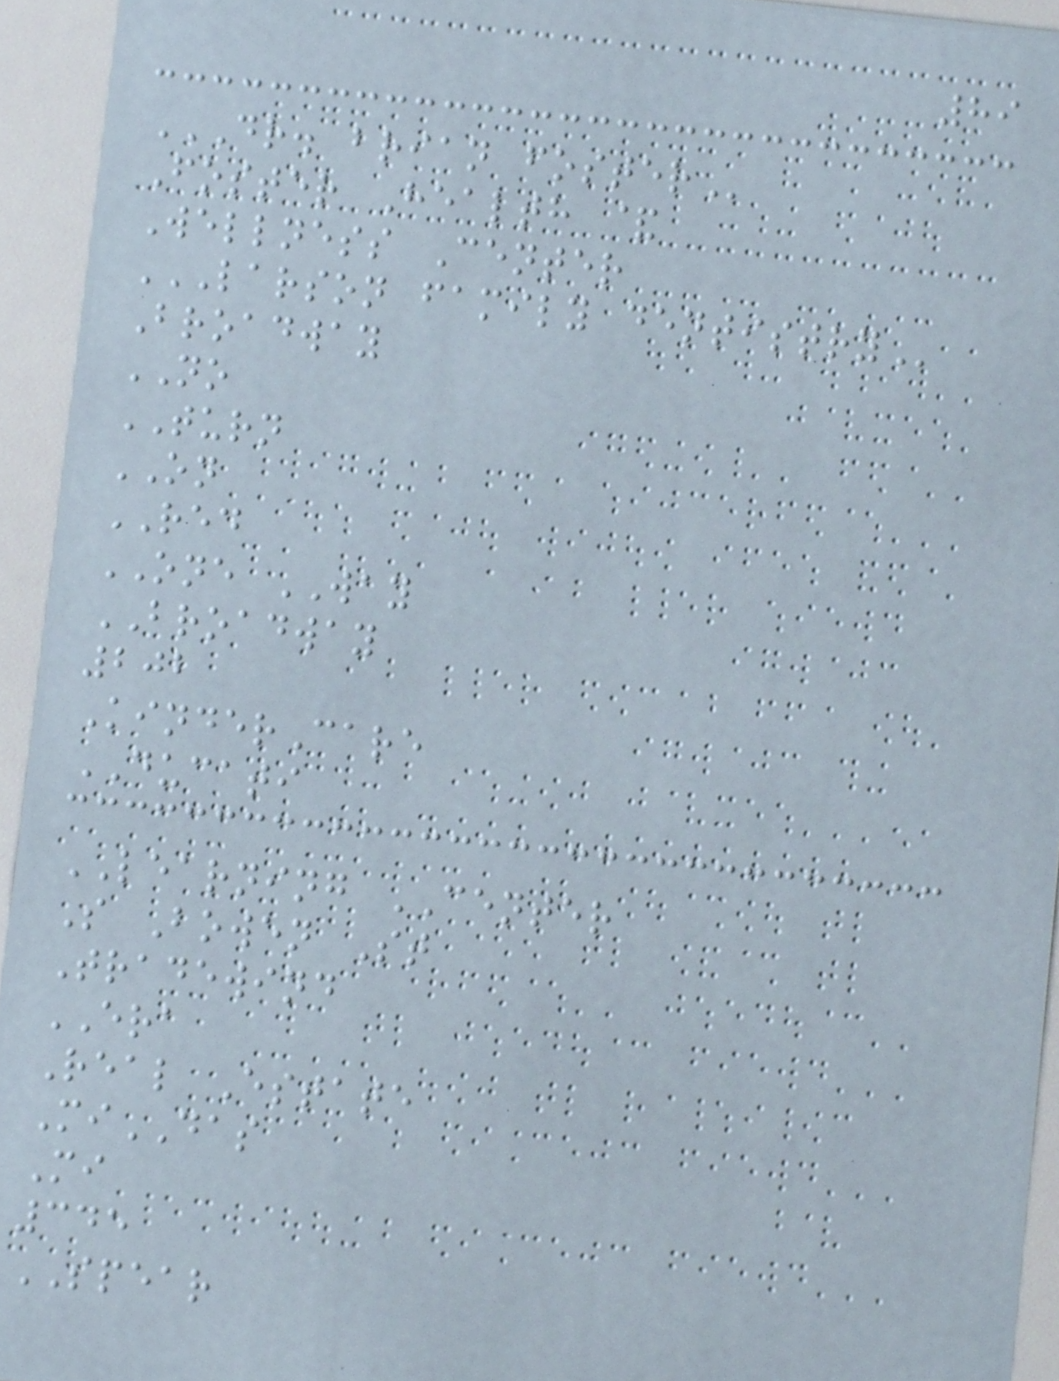89
DR. BRIAN FOSTER
Foster Health &
Wellness Center
LARSON FAMILY DENTISTRY
Broadway
NO
TURN
ON
RED
ONE WAY
BROADWAY
202
KinderCare
DUCATI
LEARNING CENTER
S Bowen St
Tradewind
ERA
Real Estate
MiDAS
Mi
345
SPEAR
